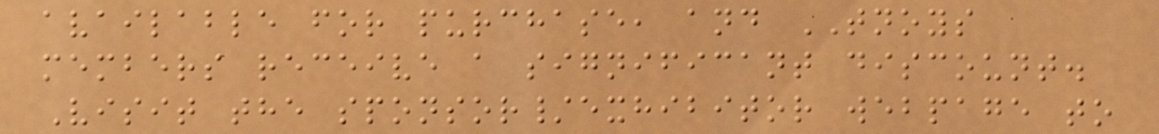available for purchase, and TNOYS
members receive a significant discount.
Visit the sponsor/exhibitor webpage to
